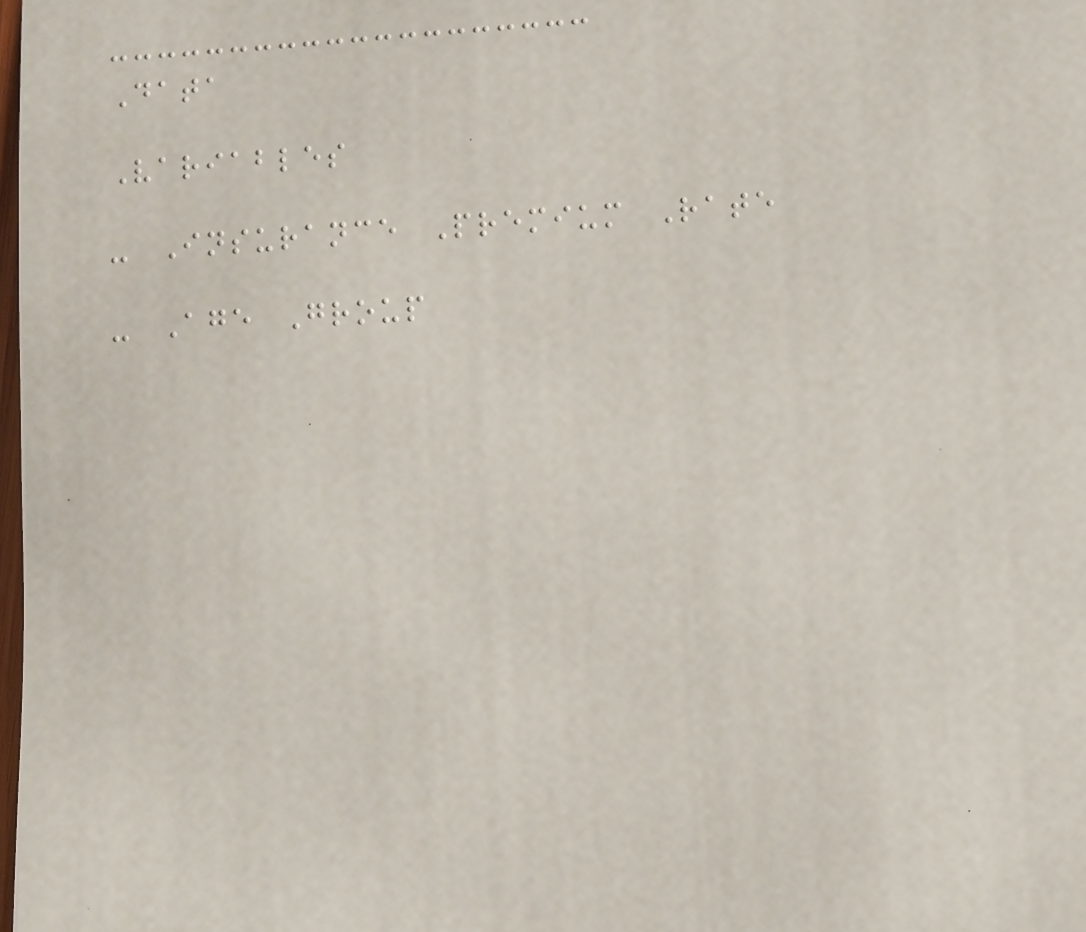Data
Variables
- Insurance Premium Rate
- Age Group
